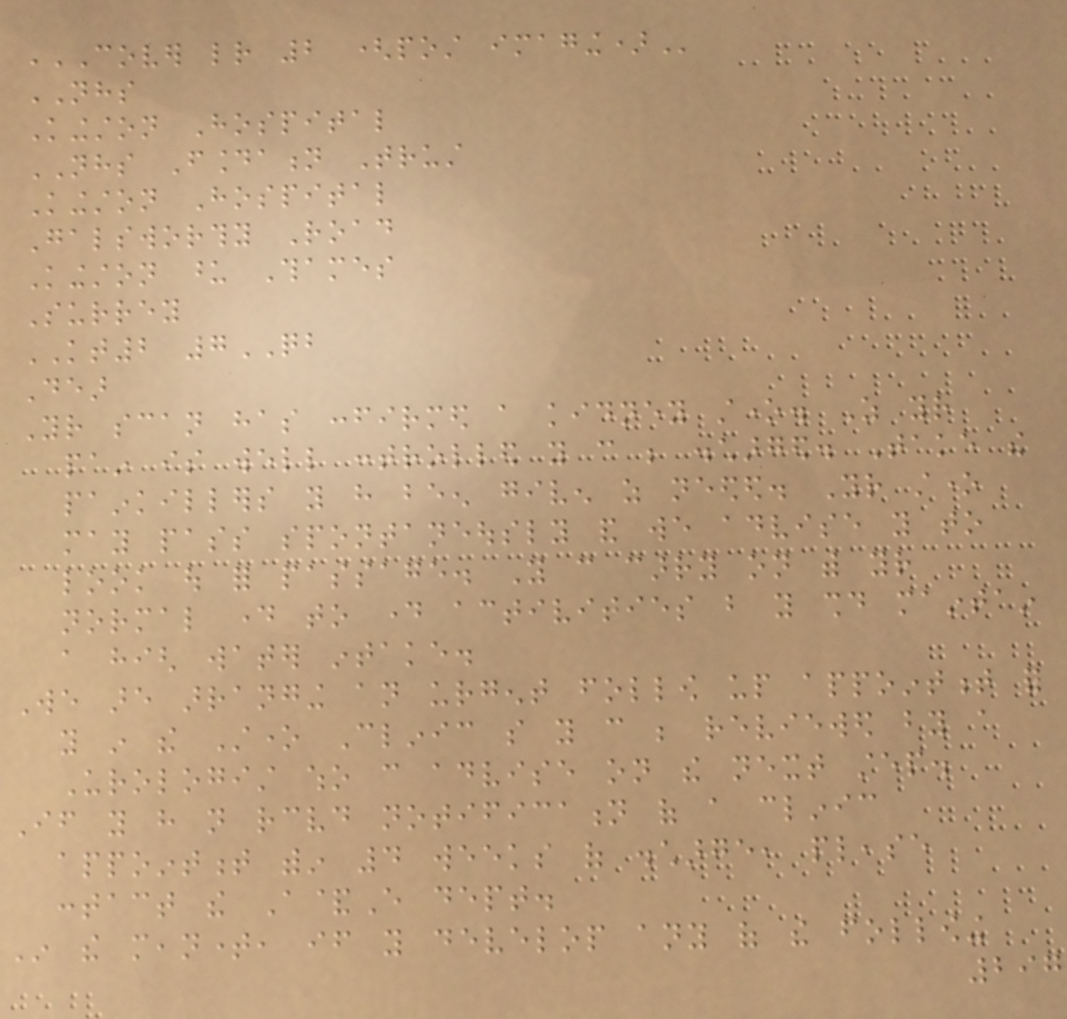COVER LETTER 2 (POST IMAGING)
NHS
Kingston Hospital
NHS Foundation Trust
Kingston Hospital
Galsworthy Road
Kingston upon Thames
Surrey
KT2 7QB
Dear
Your scan has confirmed a kidney stone. As your
pain is well controlled you can be discharged. Take the
painkillers you have been given as needed. Your stone
may pass spontaneously and we advise you to
look out for passage. You can carry on with your
normal day to day activities but you should maintain
a high water intake.
We are arranging an urgent follow up appointment for
you in the Stone Clinic so you can be reviewed by a
Urologist who can advise on the next step.
If you have not received notification of a clinic
appointment within 4 weeks of discharge, please
contact the A&E dept.
In the meantime, if you develop any of the following
297
